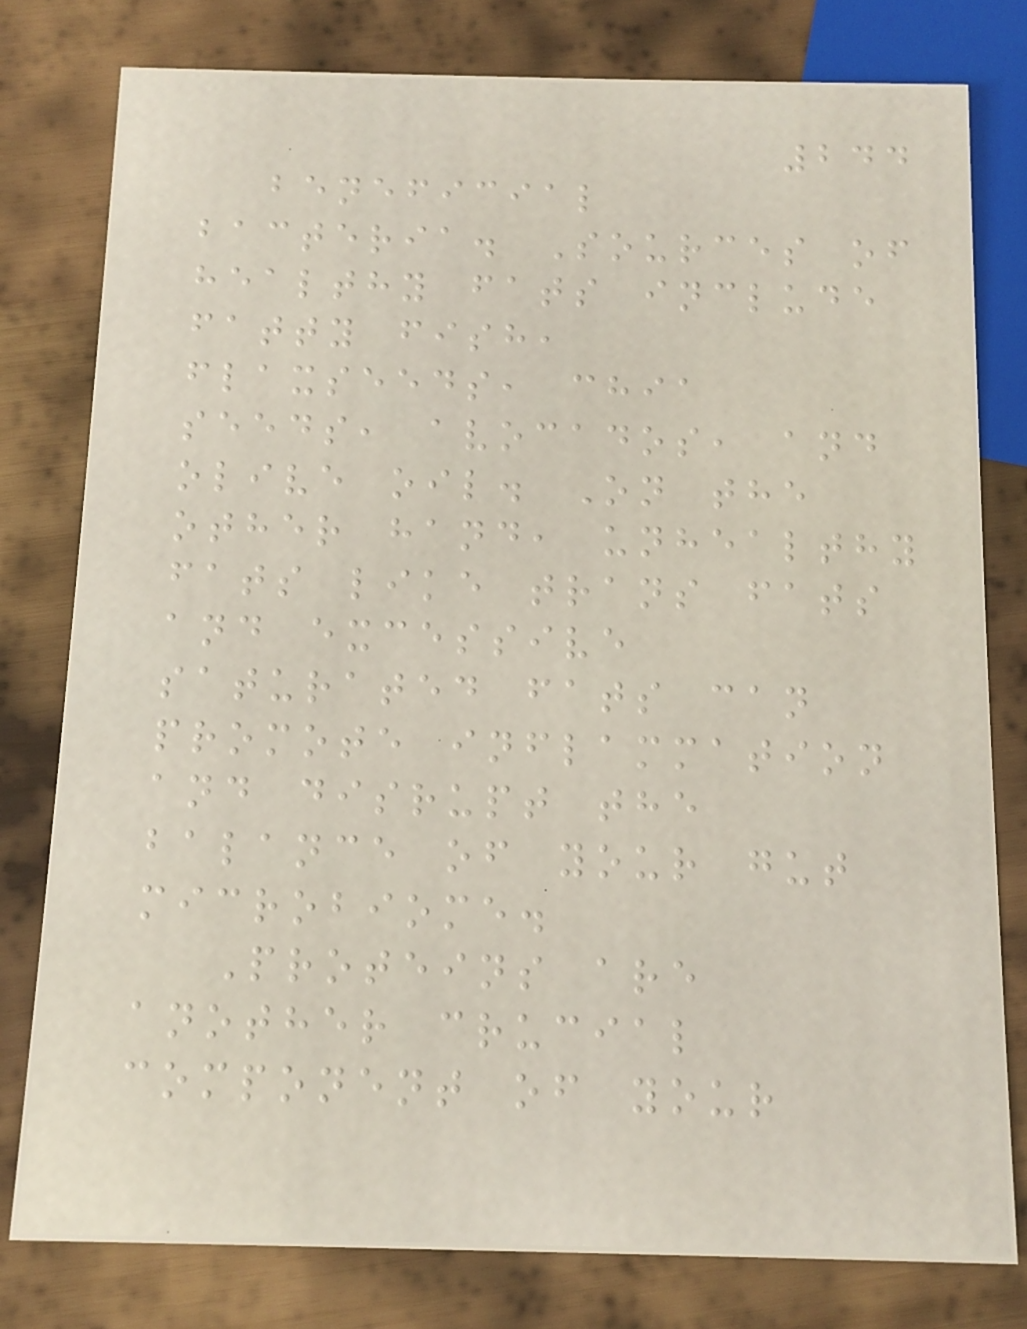244
beneficial
bacteria. Sources of
healthy fats include
fatty fish,
flaxseeds, chia
seeds, avocados, and
olive oil. On the
other hand, unhealthy
fats like trans fats
and excessive
saturated fats can
promote inflammation
and disrupt the
balance of your gut
microbiome.
Proteins are
another crucial
component of your
